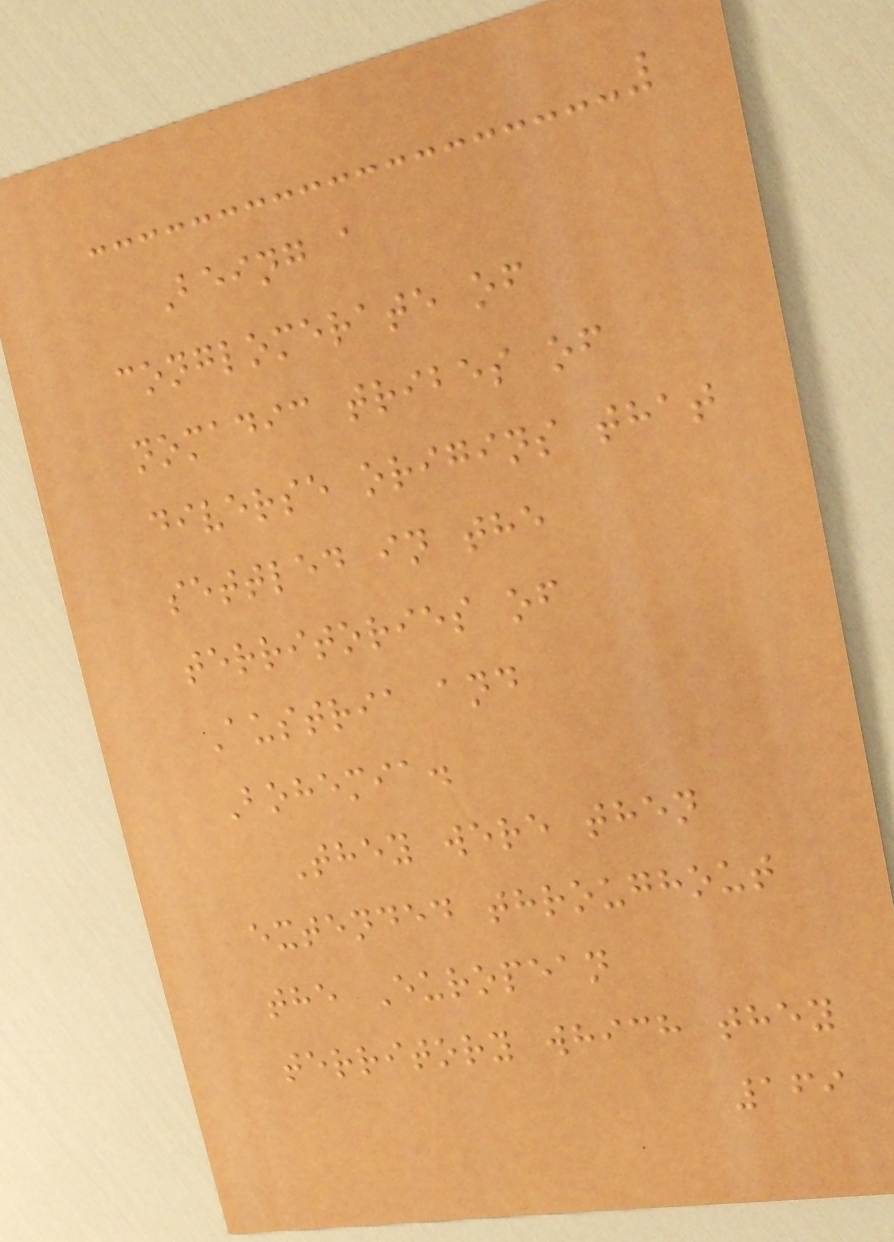Being a
conglomerate of
nomadic tribes of
diverse origins that
settled in the
territories of
Austria and
Bohemia.
They were then
extended throughout
the European
territory which they
169
